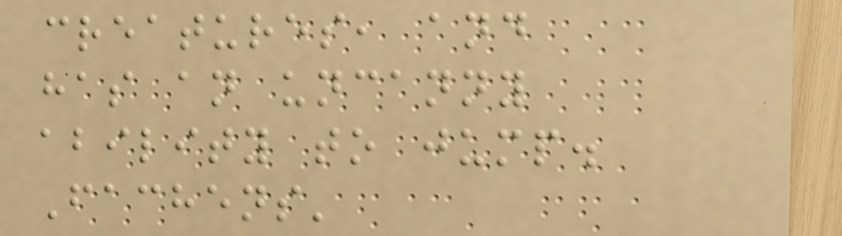creatures, and
has an uncanny
ability to jump.
Fachens'
